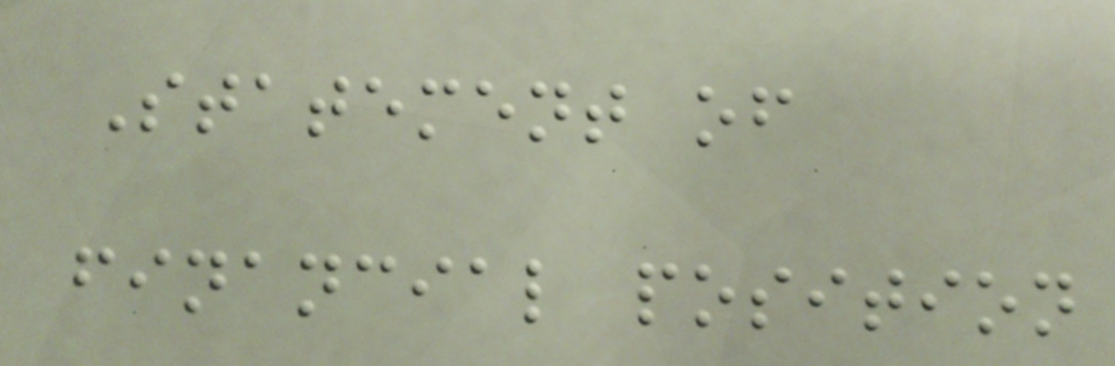Statement of
financial position
